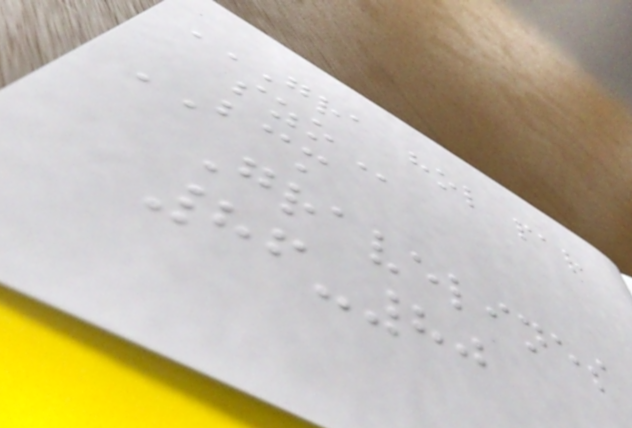GRA HOL PAR
SZO
BCM
Gravelines
86-80
